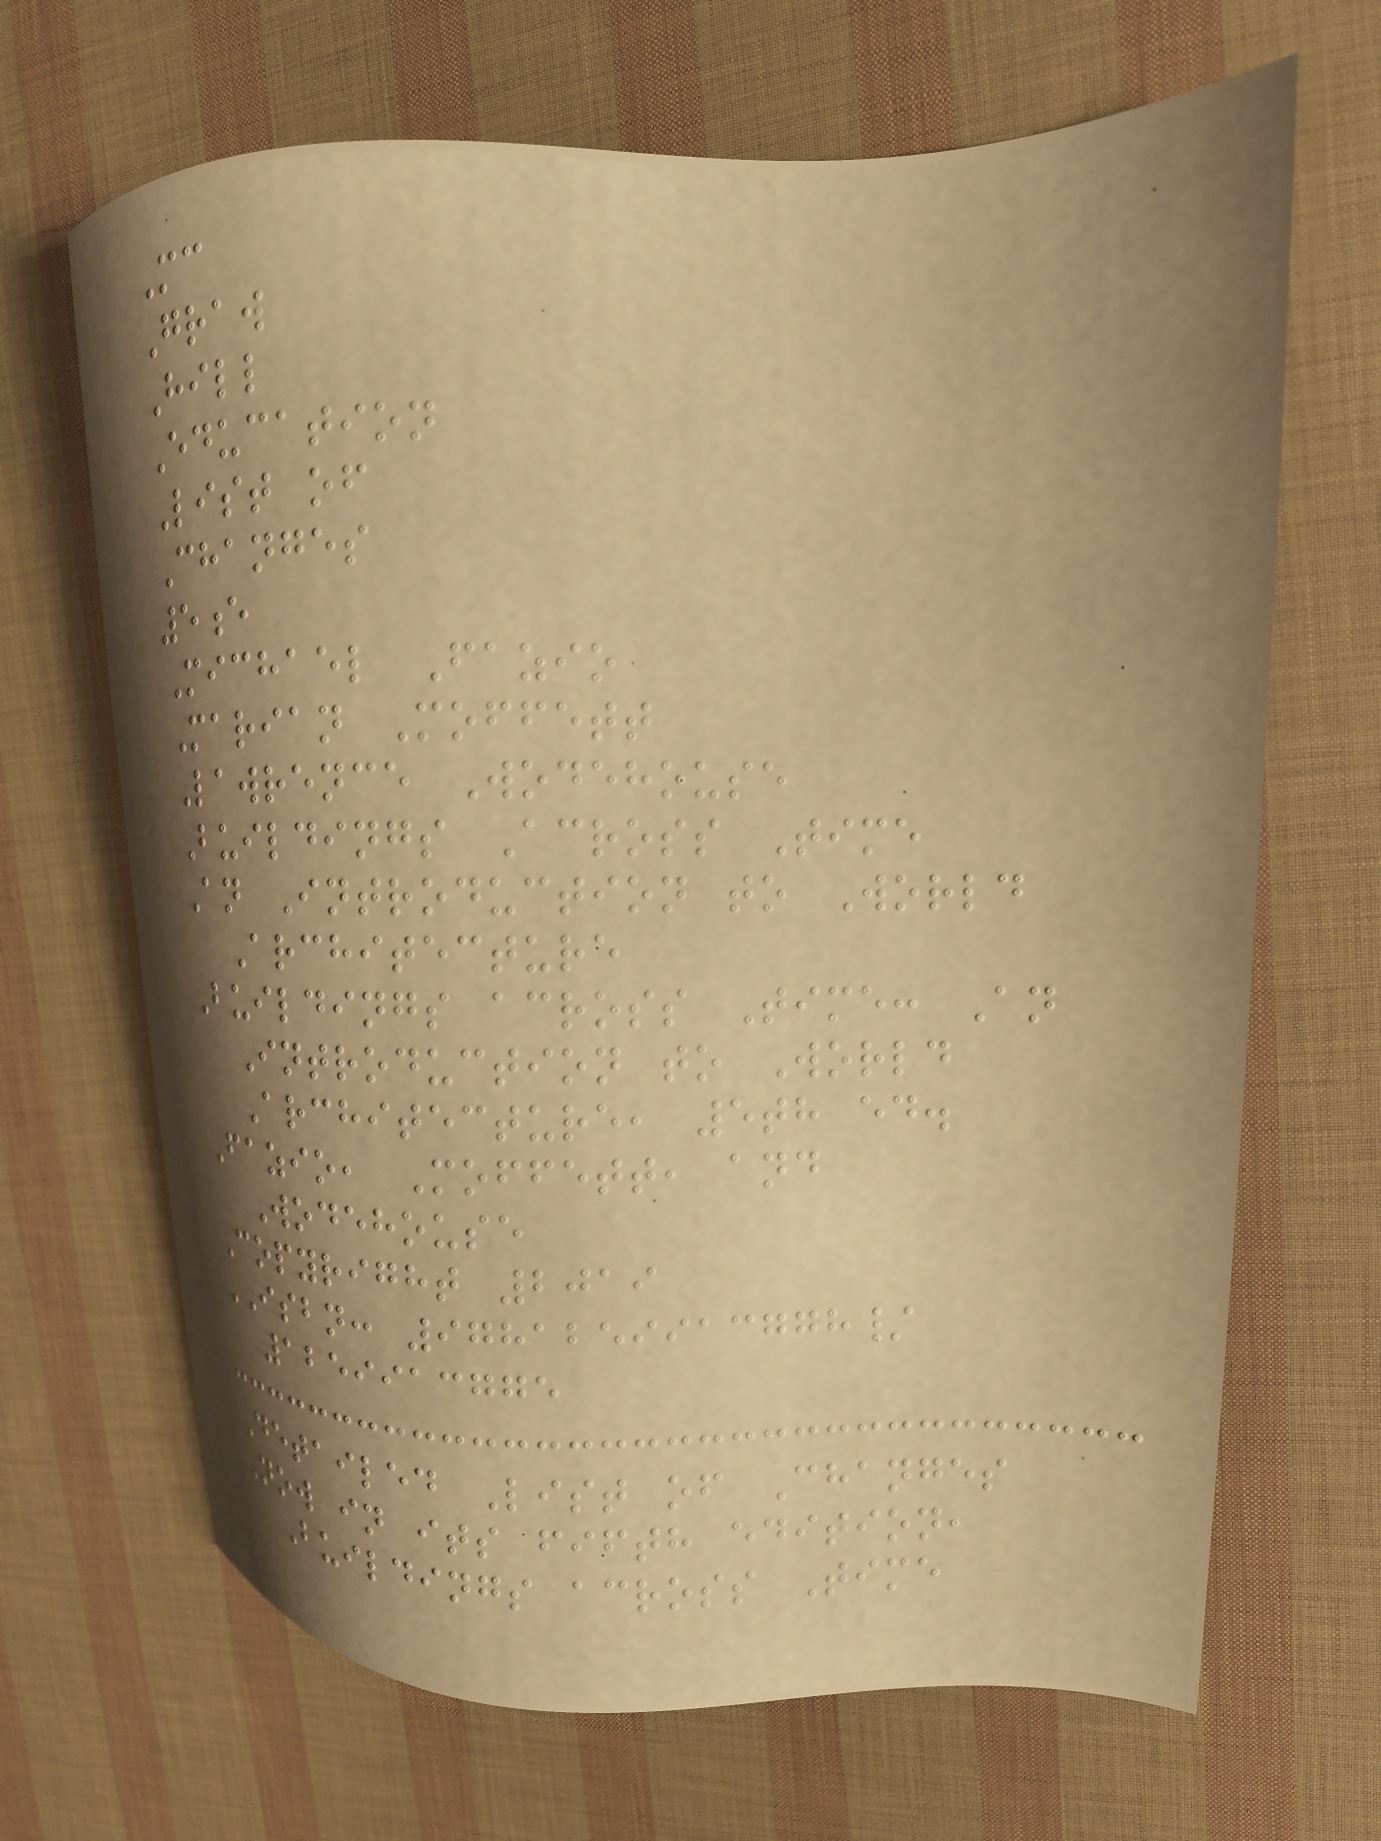Mc
Graw
Hill
Education
List of
Changes
5e
Michael Fazio
Marian Moffett
Lawrence Wodehouse
Buildings Across Time
An Introduction to World
Architecture
Buildings across Time: An
Introduction to World
Architecture, 5th ed.
Fazio, Moffett, and
Wodehouse
Copyright 2019
ISBN: 9781259913778/
1259913775
Detailed List of Changes
Now in its fifth edition,
Buildings across Time
